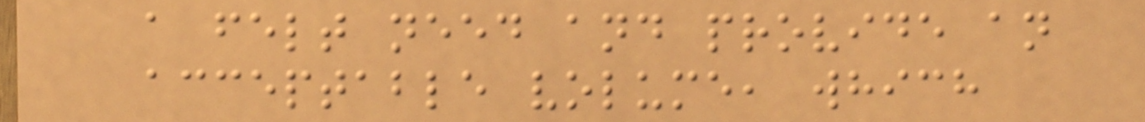a felt need and provide an
acceptable volume, which
